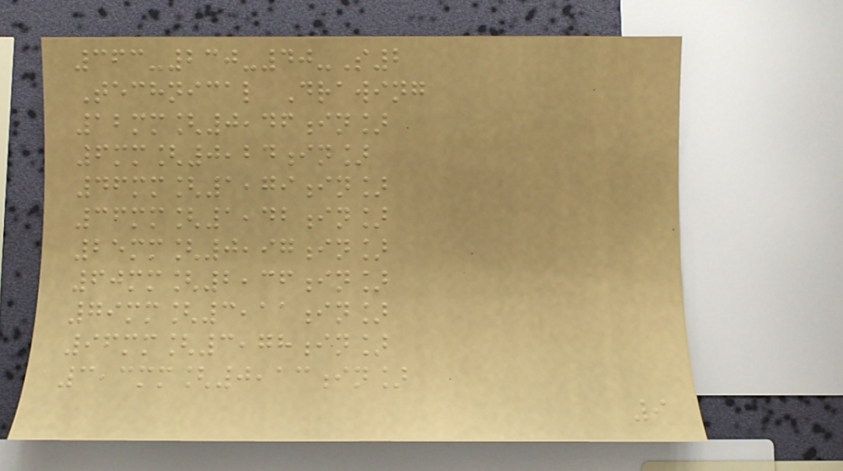363-230-40-S2
Technical Drawing
12mm[0,46in]
6mm[0,24in]
46mm[1,79in]
36mm[1,42in]
25mm[0,97in]
60mm[2,36in]
79mm[3,11in]
96mm[3,78in]
3,3mm[0,13in]
9
